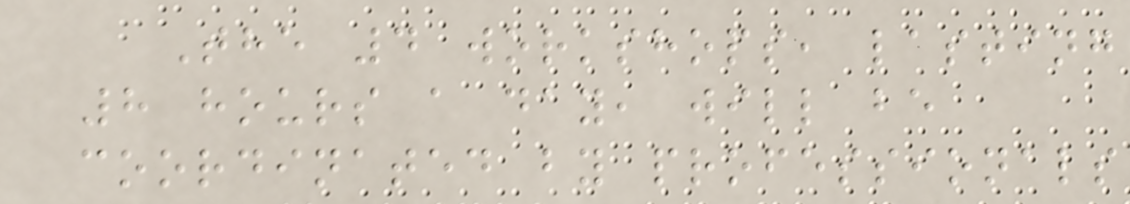The 4 workshops, lasting
8 hours a day, will be
coordinated by professionals
